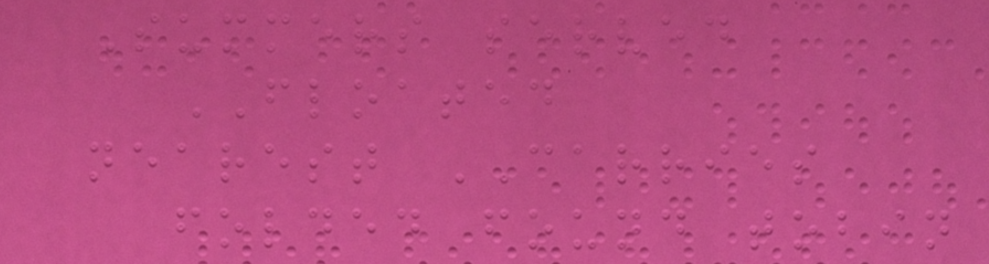Summers served
FLOATED
nearest CARRIES
folded found tobin
